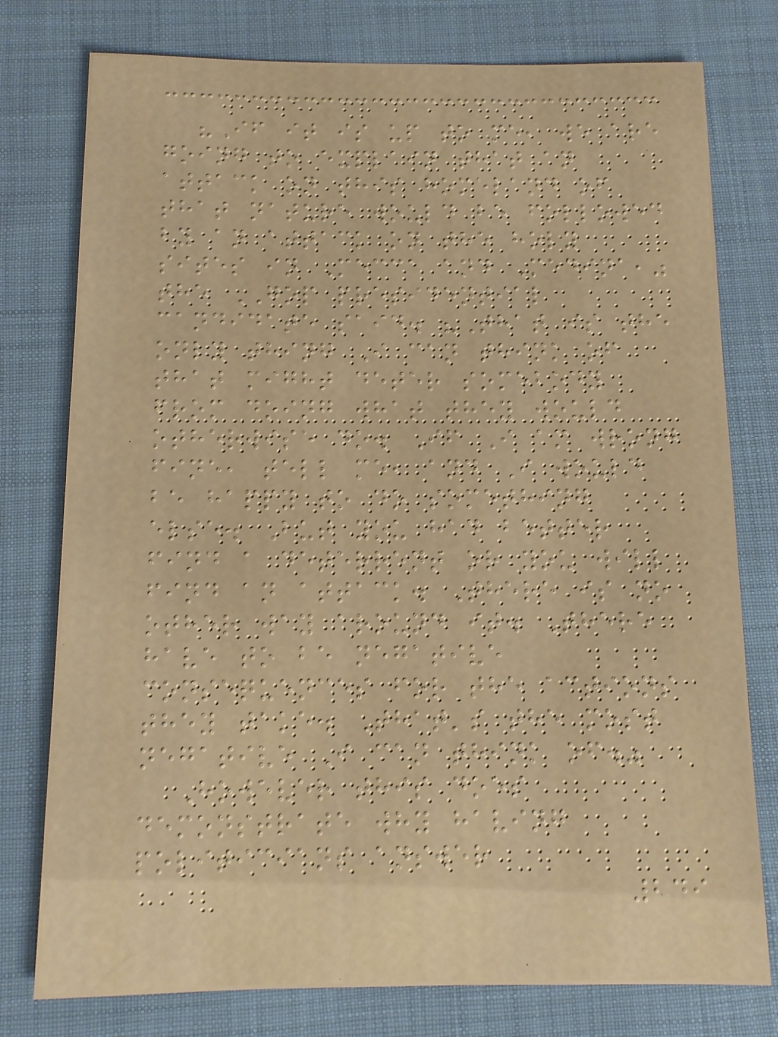"If it is up to me, we are
going to explain that an
attack on this homeland of
that nature would be followed
by an attack on the holy
sites in Mecca and Medina,"
the GOP presidential
candidate said. "That is the
only thing I can think of
that might deter somebody
from doing what they would
otherwise do. If I am wrong
fine, tell me, and I would
be happy to do something
else. But you had better
find a deterrent or you will
find an attack. There is no
other way around it. There
have to be negative
consequences for the actions
they take. That's the most
negative I can think of."
However this does
demonstrate why having
politicians answer
249
